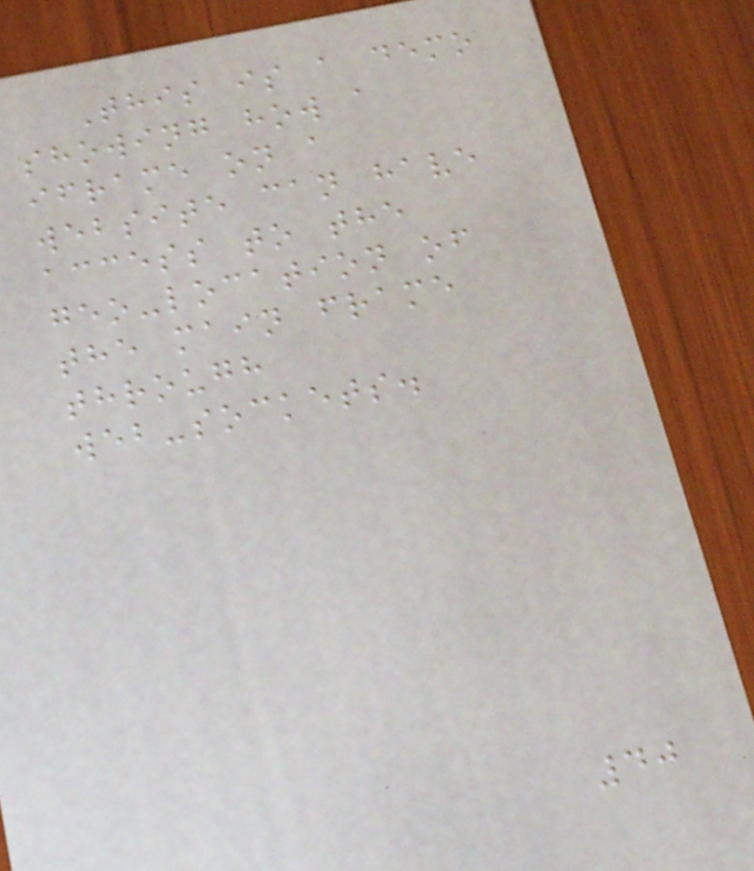This is a demo
showing how a
iframe on a
website can have
access to the
geo-location of
the main frame
through
web-sockets.
40
